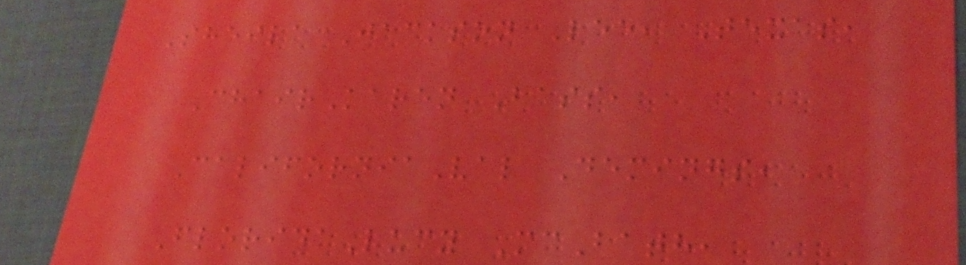Sheila Jackson Lee, Texas,
ChairKaren Bass,
CaliforniaVal Demings,
FloridaLucy McBath,
